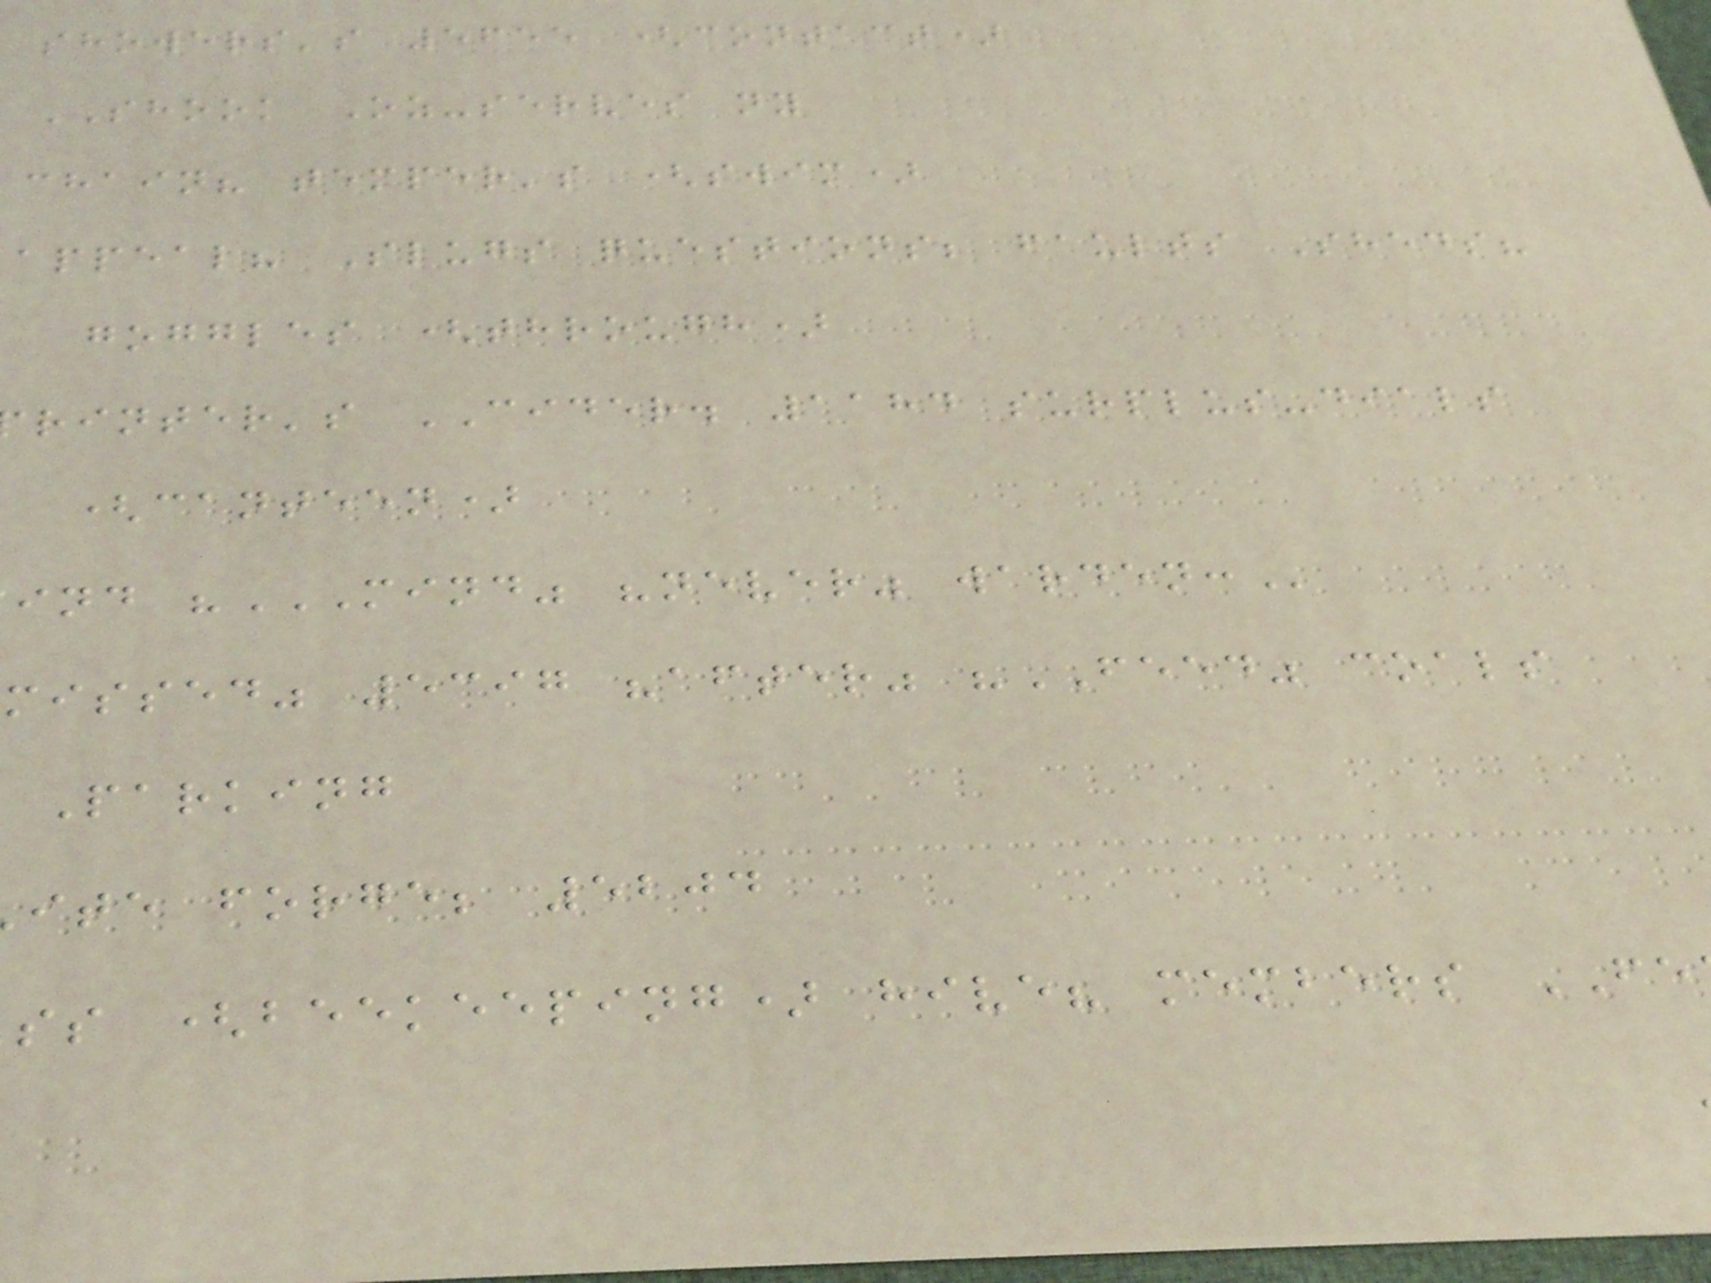showers's 5655 (contact)
SHOOK Oz-serves ny
chain? temper's (swim)
appeal? Slugs questions; faults Sheds?
goggles (through)
rinter's CIDER. 1184 surplus-dials
(canteen)
ind "MIND" "NEVER" WARDEN:
missed" 5397 "after" "FEED" coals
Parking
ite forge; 5204
ss (beekeeping) hive? members FE
